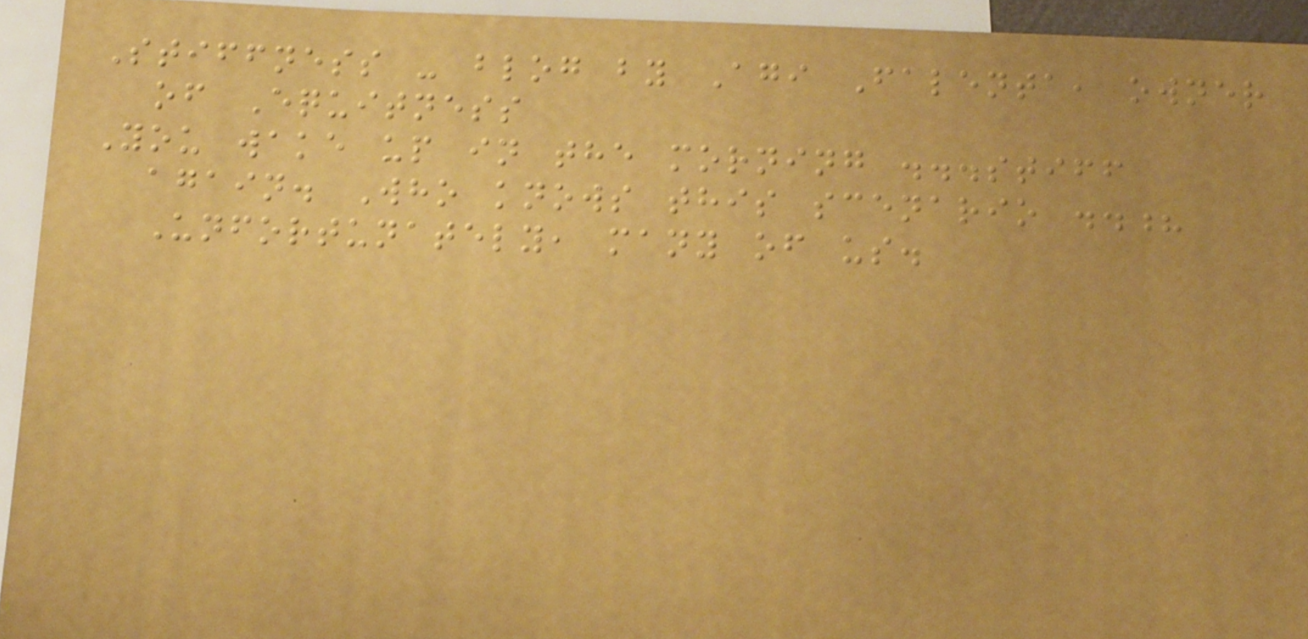Stiffness - blog by Agi Falenta, owner
of Equitness
You wake up in the morning ...stiff
again. Who knows this scenario ..?
Unfortunately, many of us.
